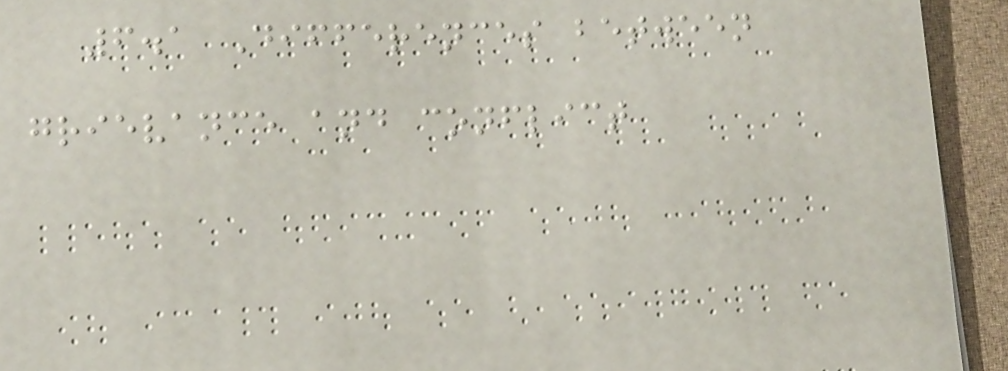6.1 Differences between
grievance and conflict
